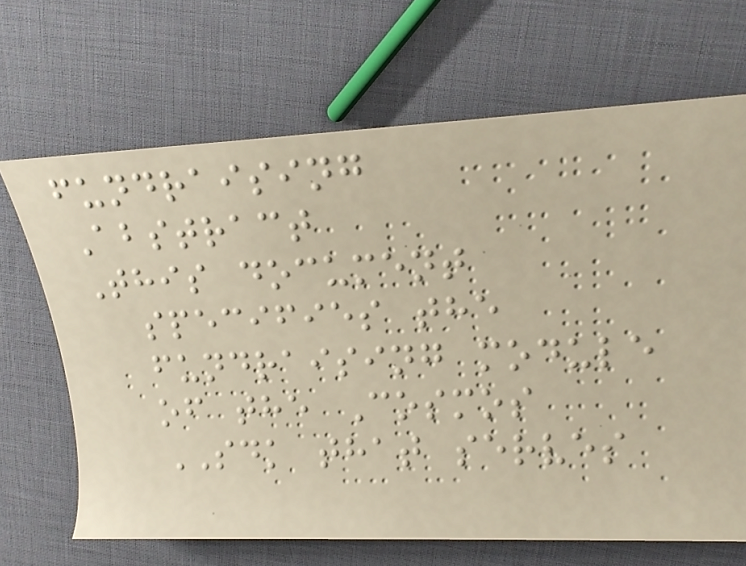fundraising
Abstract
This document
specifies the
fundraising module
of the Cosmos
SDK that serves
